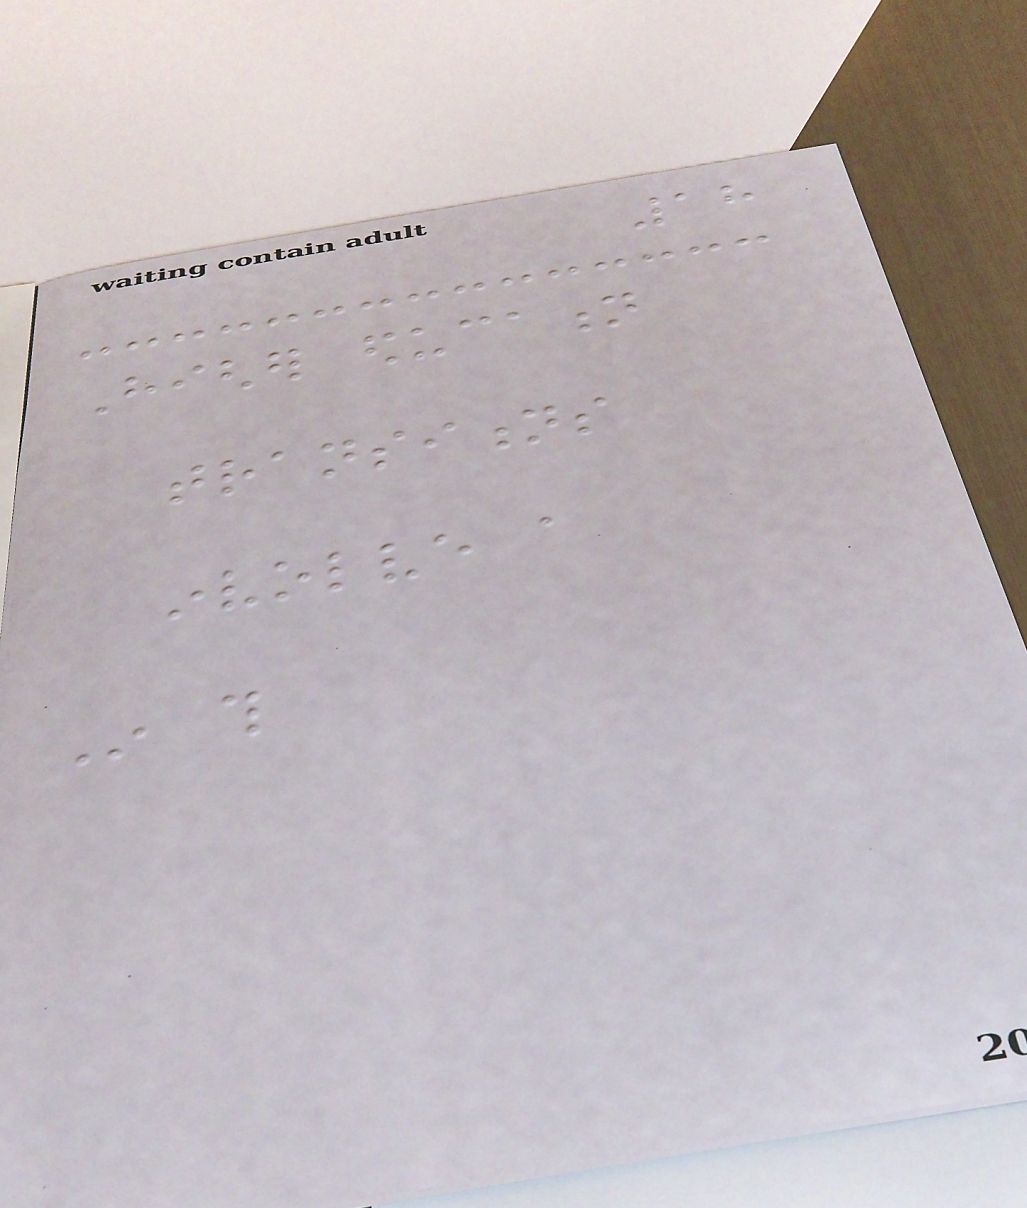18
Higher education
transitions
involve a
In this
